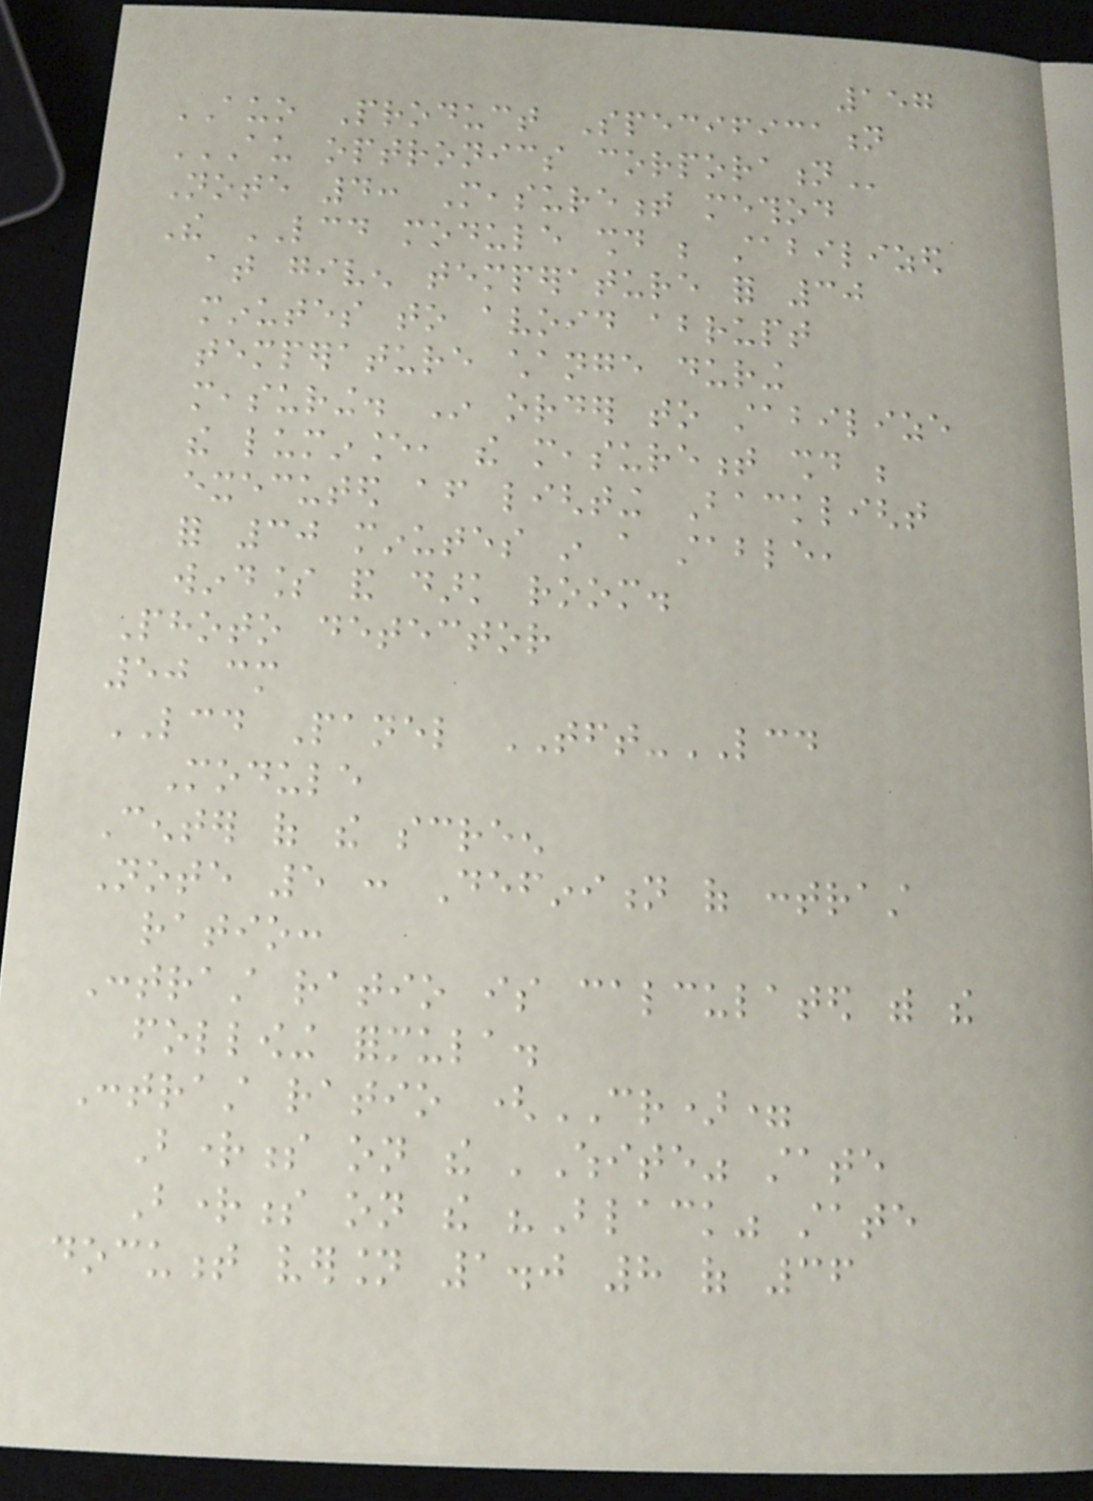157
AUO Product Specification
AU OPTRONICS CORPORATION
Note 4: Measurement method
The LCD module should be stabilized
at given temperature for 30
minutes to avoid abrupt
temperature change during
measuring. In order to stabilize
the luminance, the measurement should be
executed after lighting Backlight
for 30 minutes in a stable,
windless and dark room.
Photo detector
50 cm
LCD Panel TFT-LCD
Module
Center of the screen
Note 5 : Definition of contrast
ratio:
Contrast ratio is calculated with the
following formula.
Contrast ratio (CR)=
Brightness on the 'White" state
Brightness on the "Black" state
document version 1.0 8 of 36
